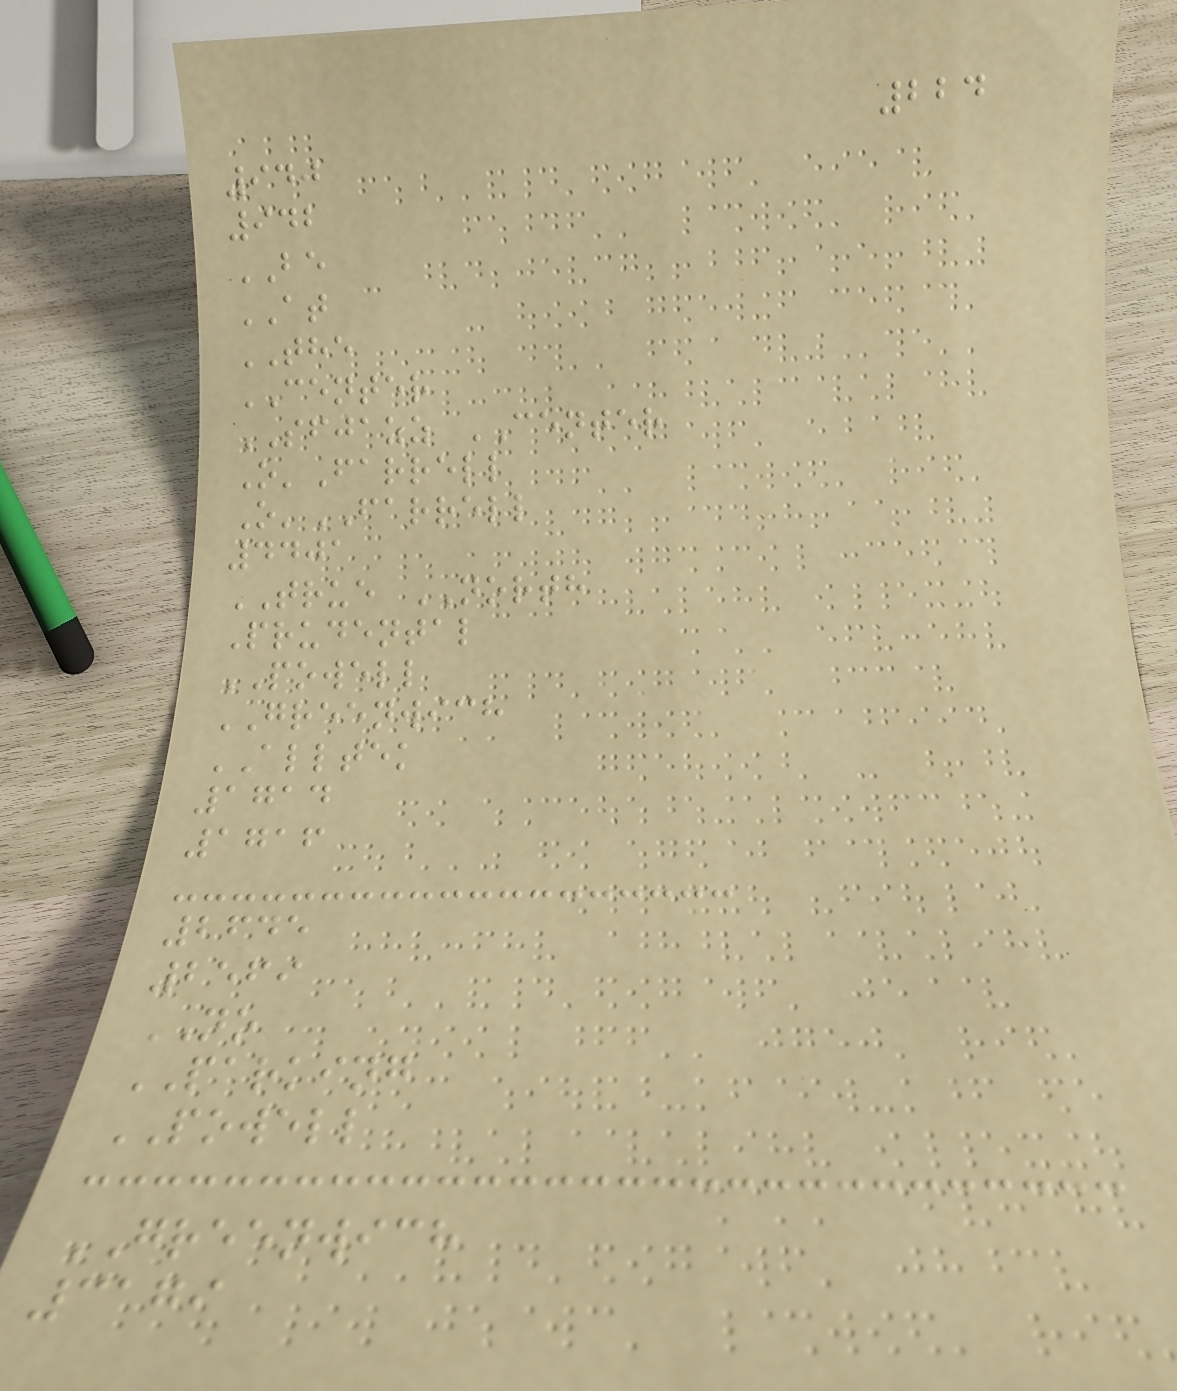224
940
942
BE
AT
THE
CENTER
SFJAZZ CENTER
O'Farrell
O'FARRELL
4401
TRUE NORTH
Prudental
POWELL
GREENWICH
ALLTEK
1714
1716
2645
2569
NO
PARKING
POWELL
GREENWICH
3179
